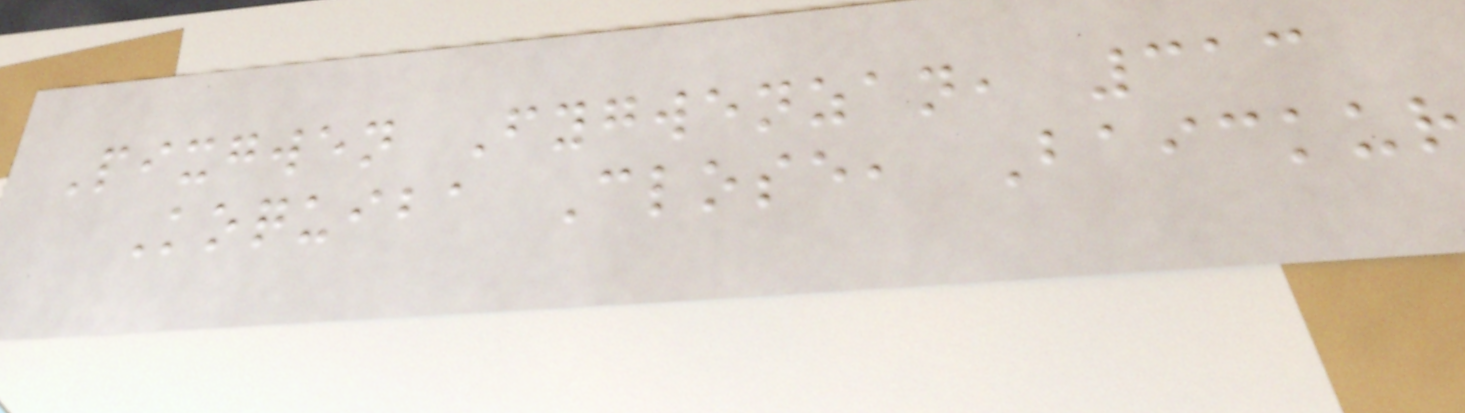Pixgwen Fygwenzan, 313
Koquiba Close, Baickur
